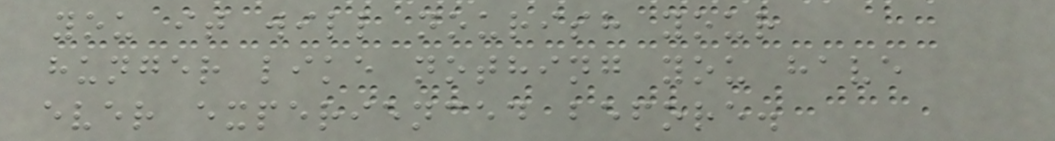you it will nourish your
hunger like nothing you have
ever experienced before.
